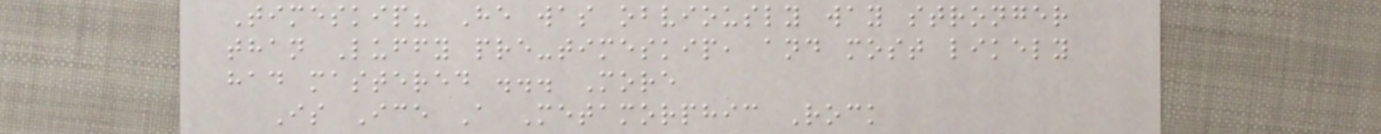Timeskip? He was obviously way stronger
than Luffy pre-timeskip, and most likely
had mastered ... More
Is Ice A Metamorphic Rock
